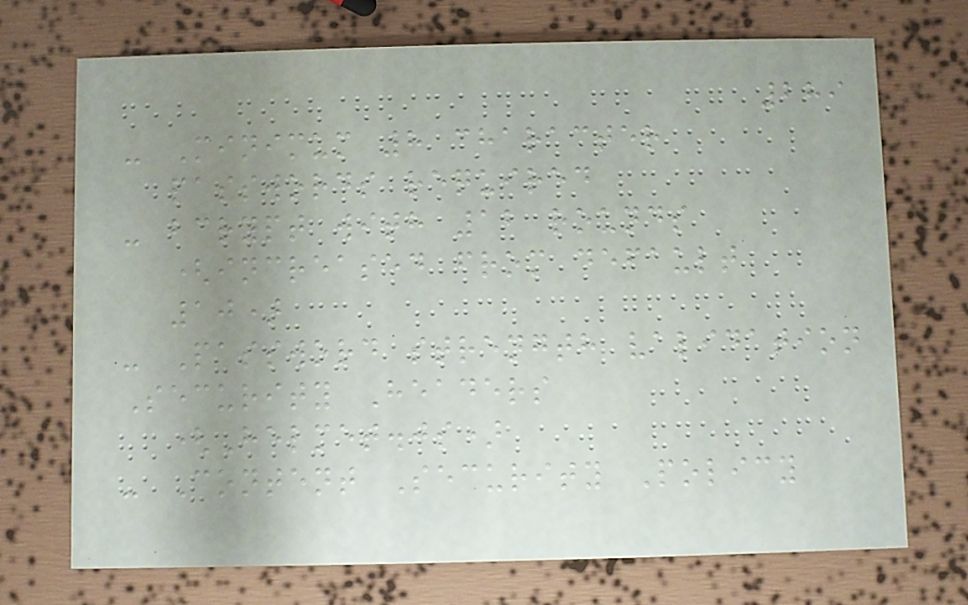289
- Minimum 8 character
passwords required
- bcrypt with 12 rounds
(increased from default
10)
- Password strength validation
Security Headers
(Helmet.js)
- Content Security Policy
